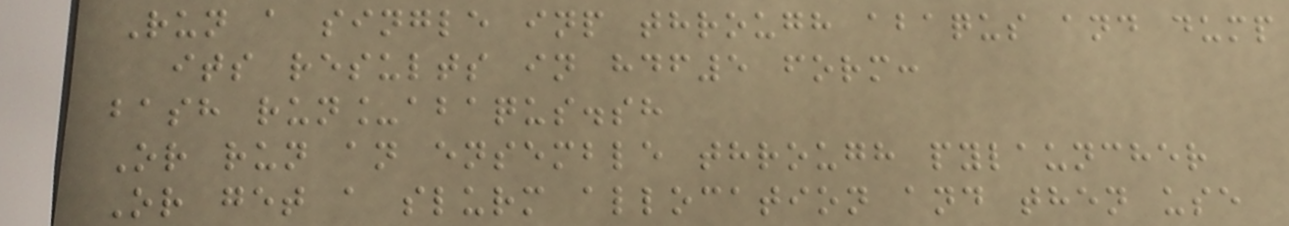Run a single inp through abaqus and dump
its results in hdf5 form:
bash run_abaqus.sh
Or run an ensemble through pylauncher
Or get a slurm allocation and then use
